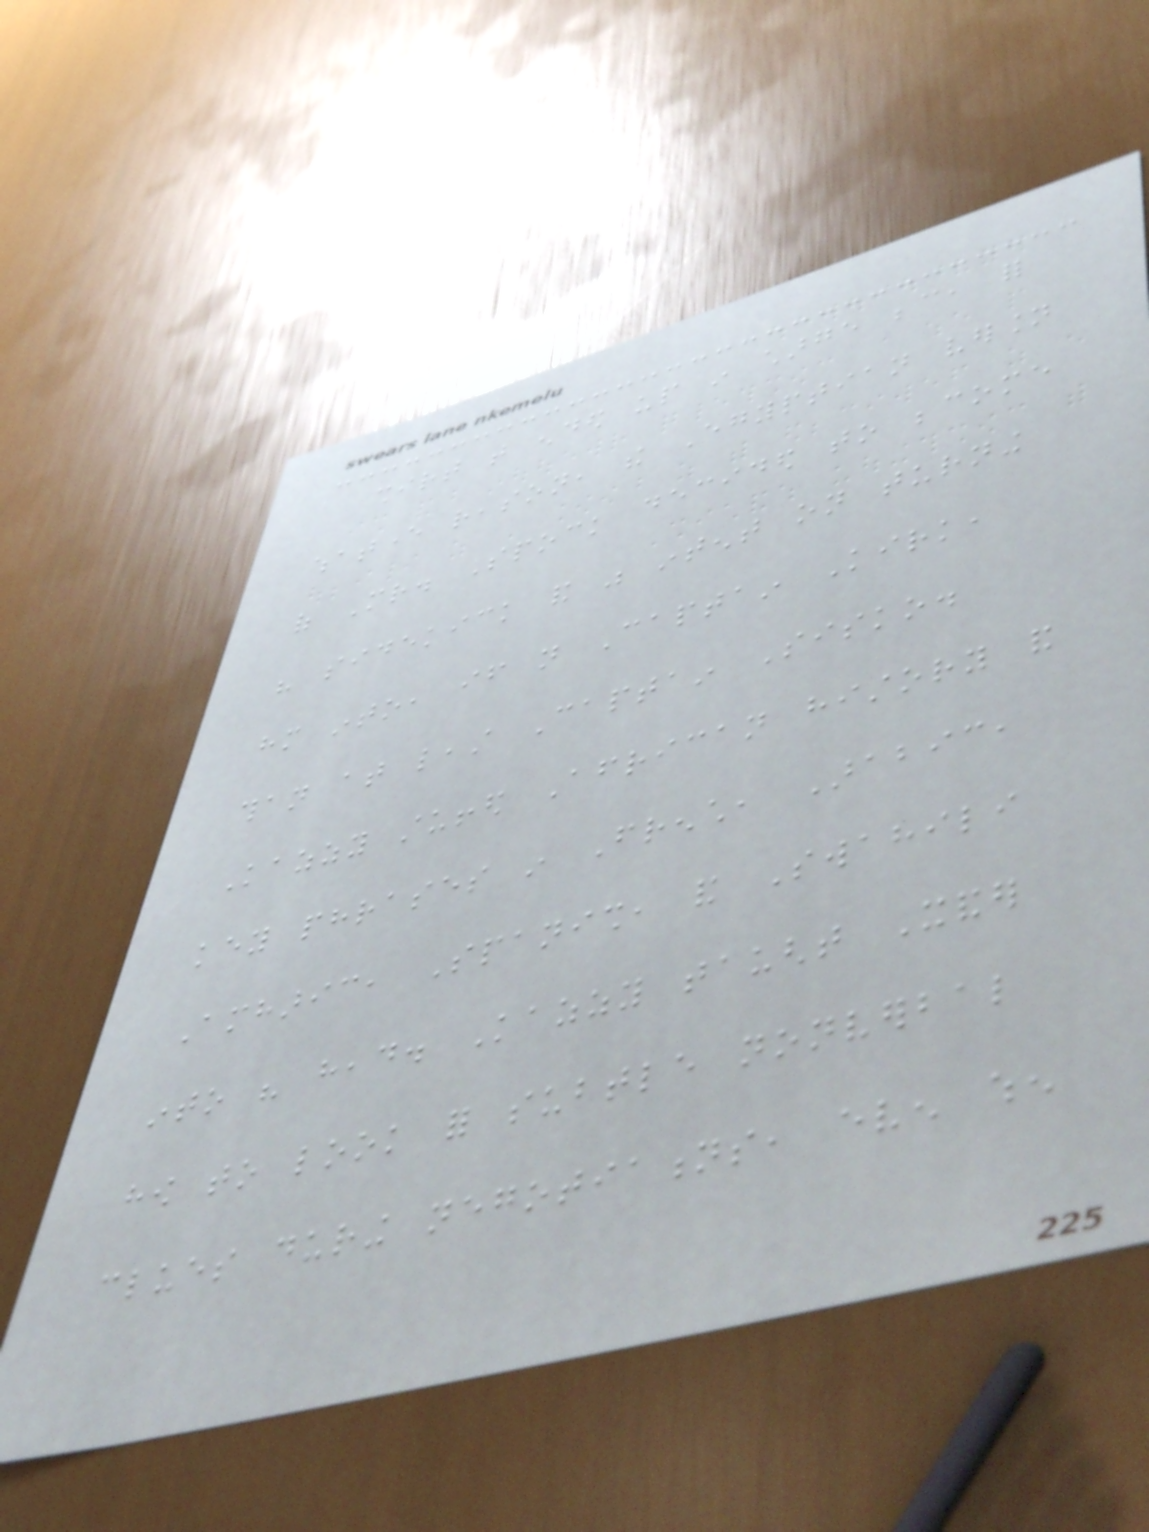shirt that ended up in charge because, for
whatever reason, the Egyptian version
of Mr. Spock decided to become
his sidekick and was intent on turning
him into, if not Captain Kirk,
than at least Captain Sisko.
Kazzy stuffed African history and
key phrases in French, Arabic,
Amharic, Spanish, and Swahili
into his head. Kazzy taught Xander
how to look for subtle nonverbal
clues during negotiations, even when
